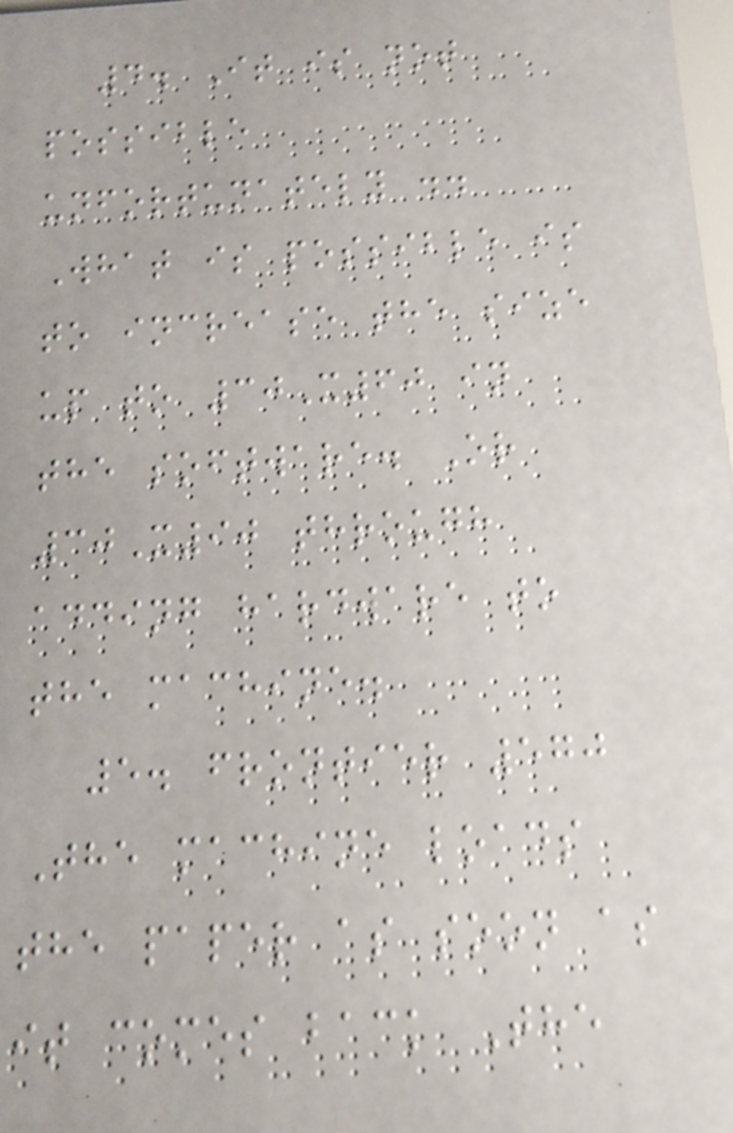4. It is not
possible
unfortunately ..
What is possible is
to increase the size
up to 30X60 in
the software. Or
30X90 through
adding hardware to
the machine.
5. frontier 570
The machine loads
the paper as soon as
it comes back The
